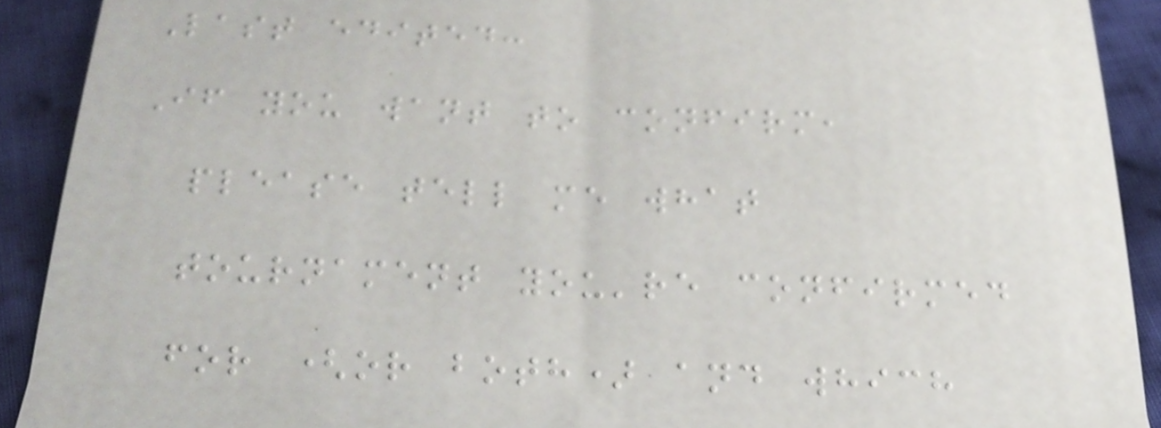Last edited:
If you want to confirm,
please tell me what
tournament you're confirmed
for (or both) and which
